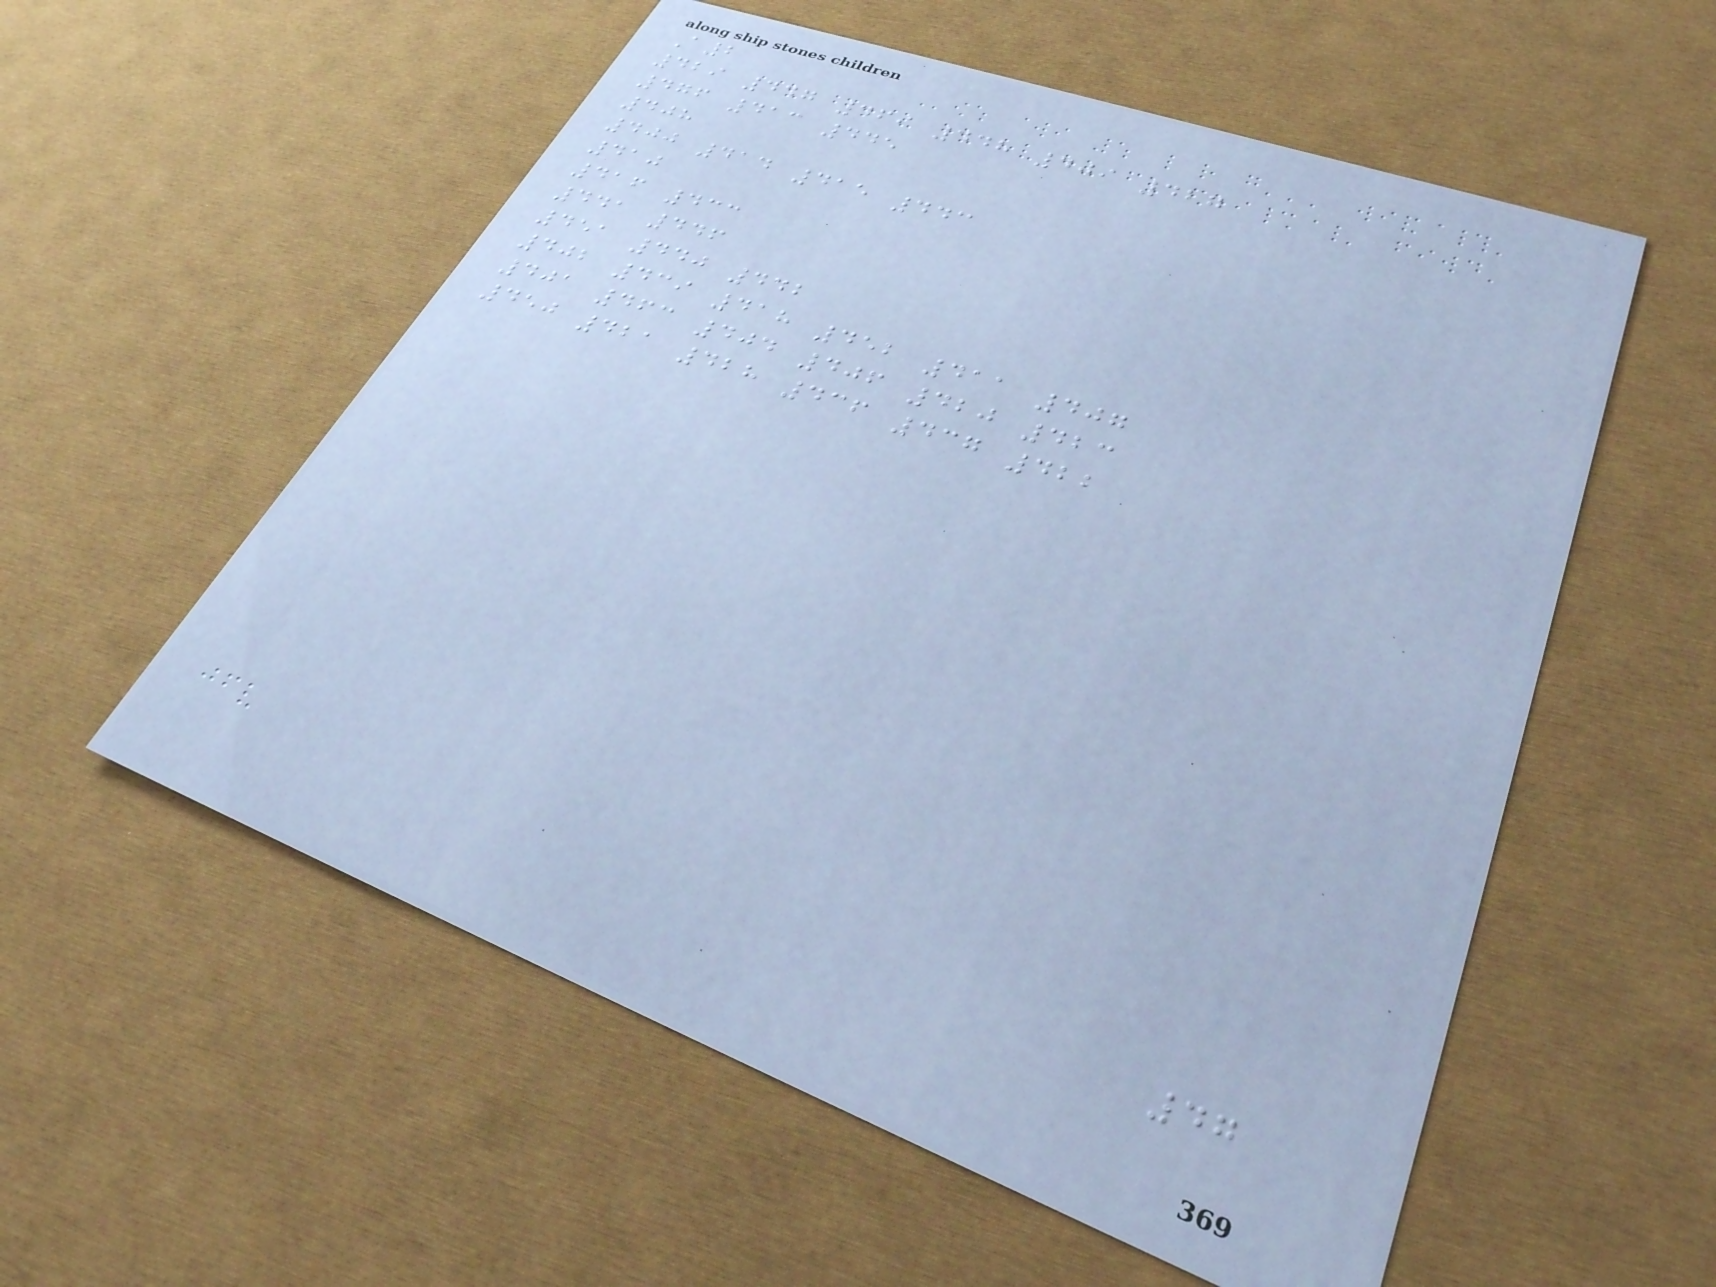A2
429 447 469 448 409 427
476 413 445
408
400 414 415 443
410
416 433
441 446
451 440 442
402 439 418 452 411 407
401 463 404 406 420 423
450 421 428 436 437 422
47
